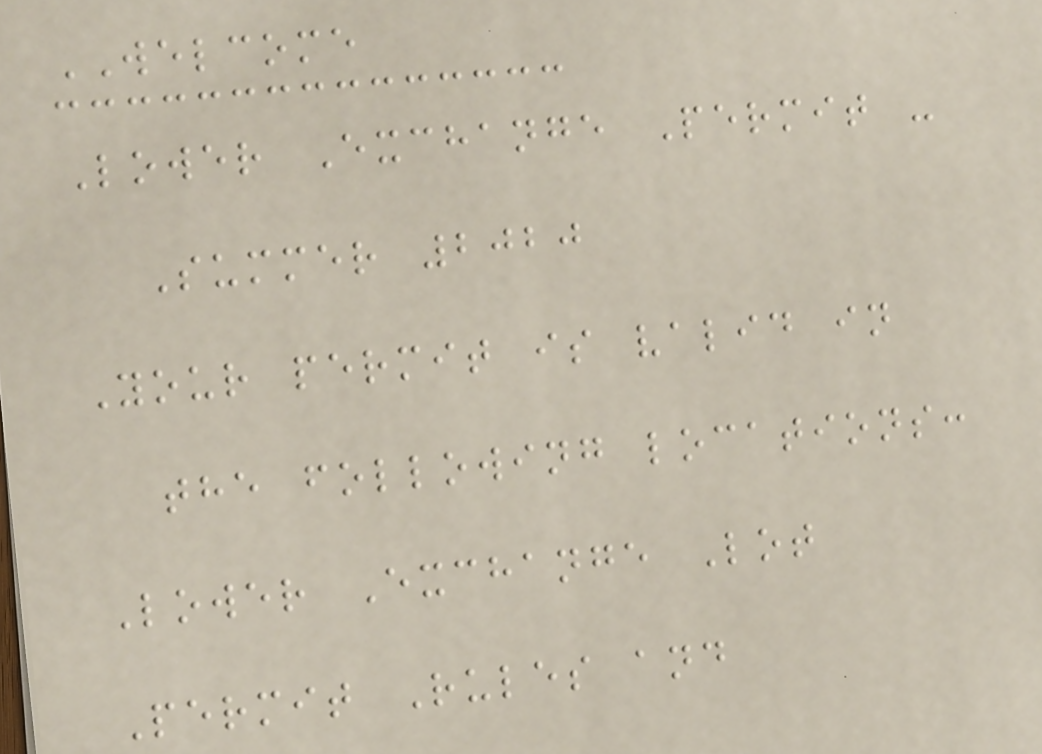WELCOME
Lower Exchange Permit -
Summer 2020
Your permit is valid in
the following locations:
Lower Exchange Lot
Permit Rules and
